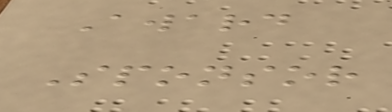Award
Sponsor
